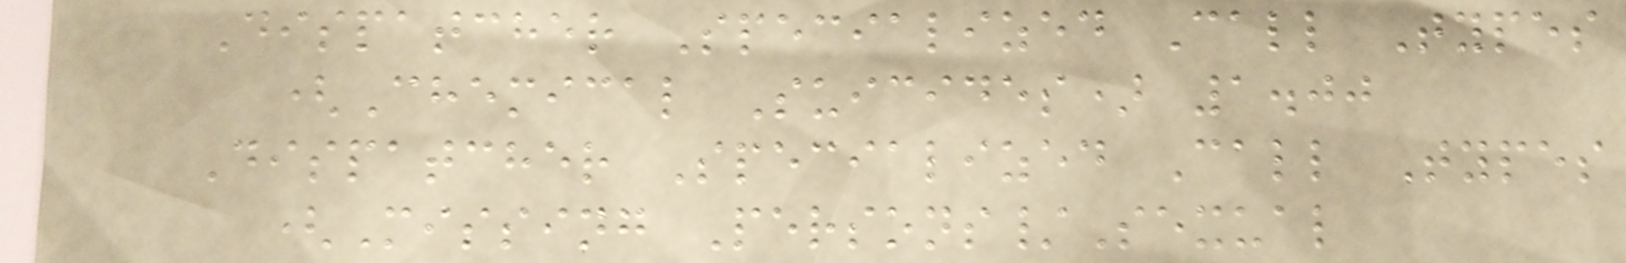Dispatcher Specialized Call Types
(Chemical Suicides) 1.00
Dispatcher Specialized Call Types
(Missing Persons/Sexual
